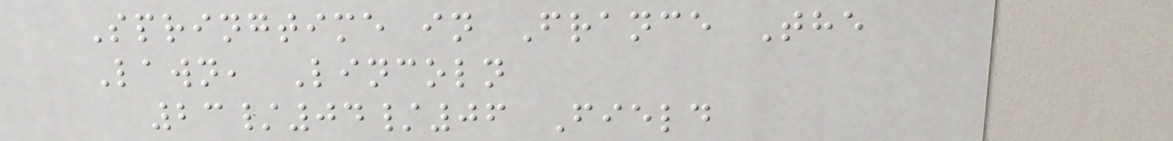Springtime in France The
Lawn, Lincoln
23/04/06 Field
